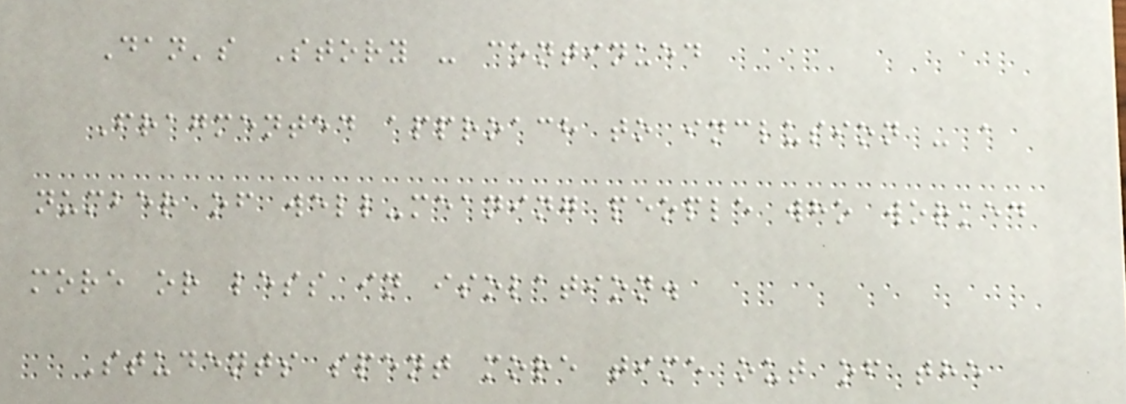Dan's Story - continued
Fragmented approach to inclusion - a
number of well-meaning people who worked
more or less in isolation.
Students spent more time out of the
